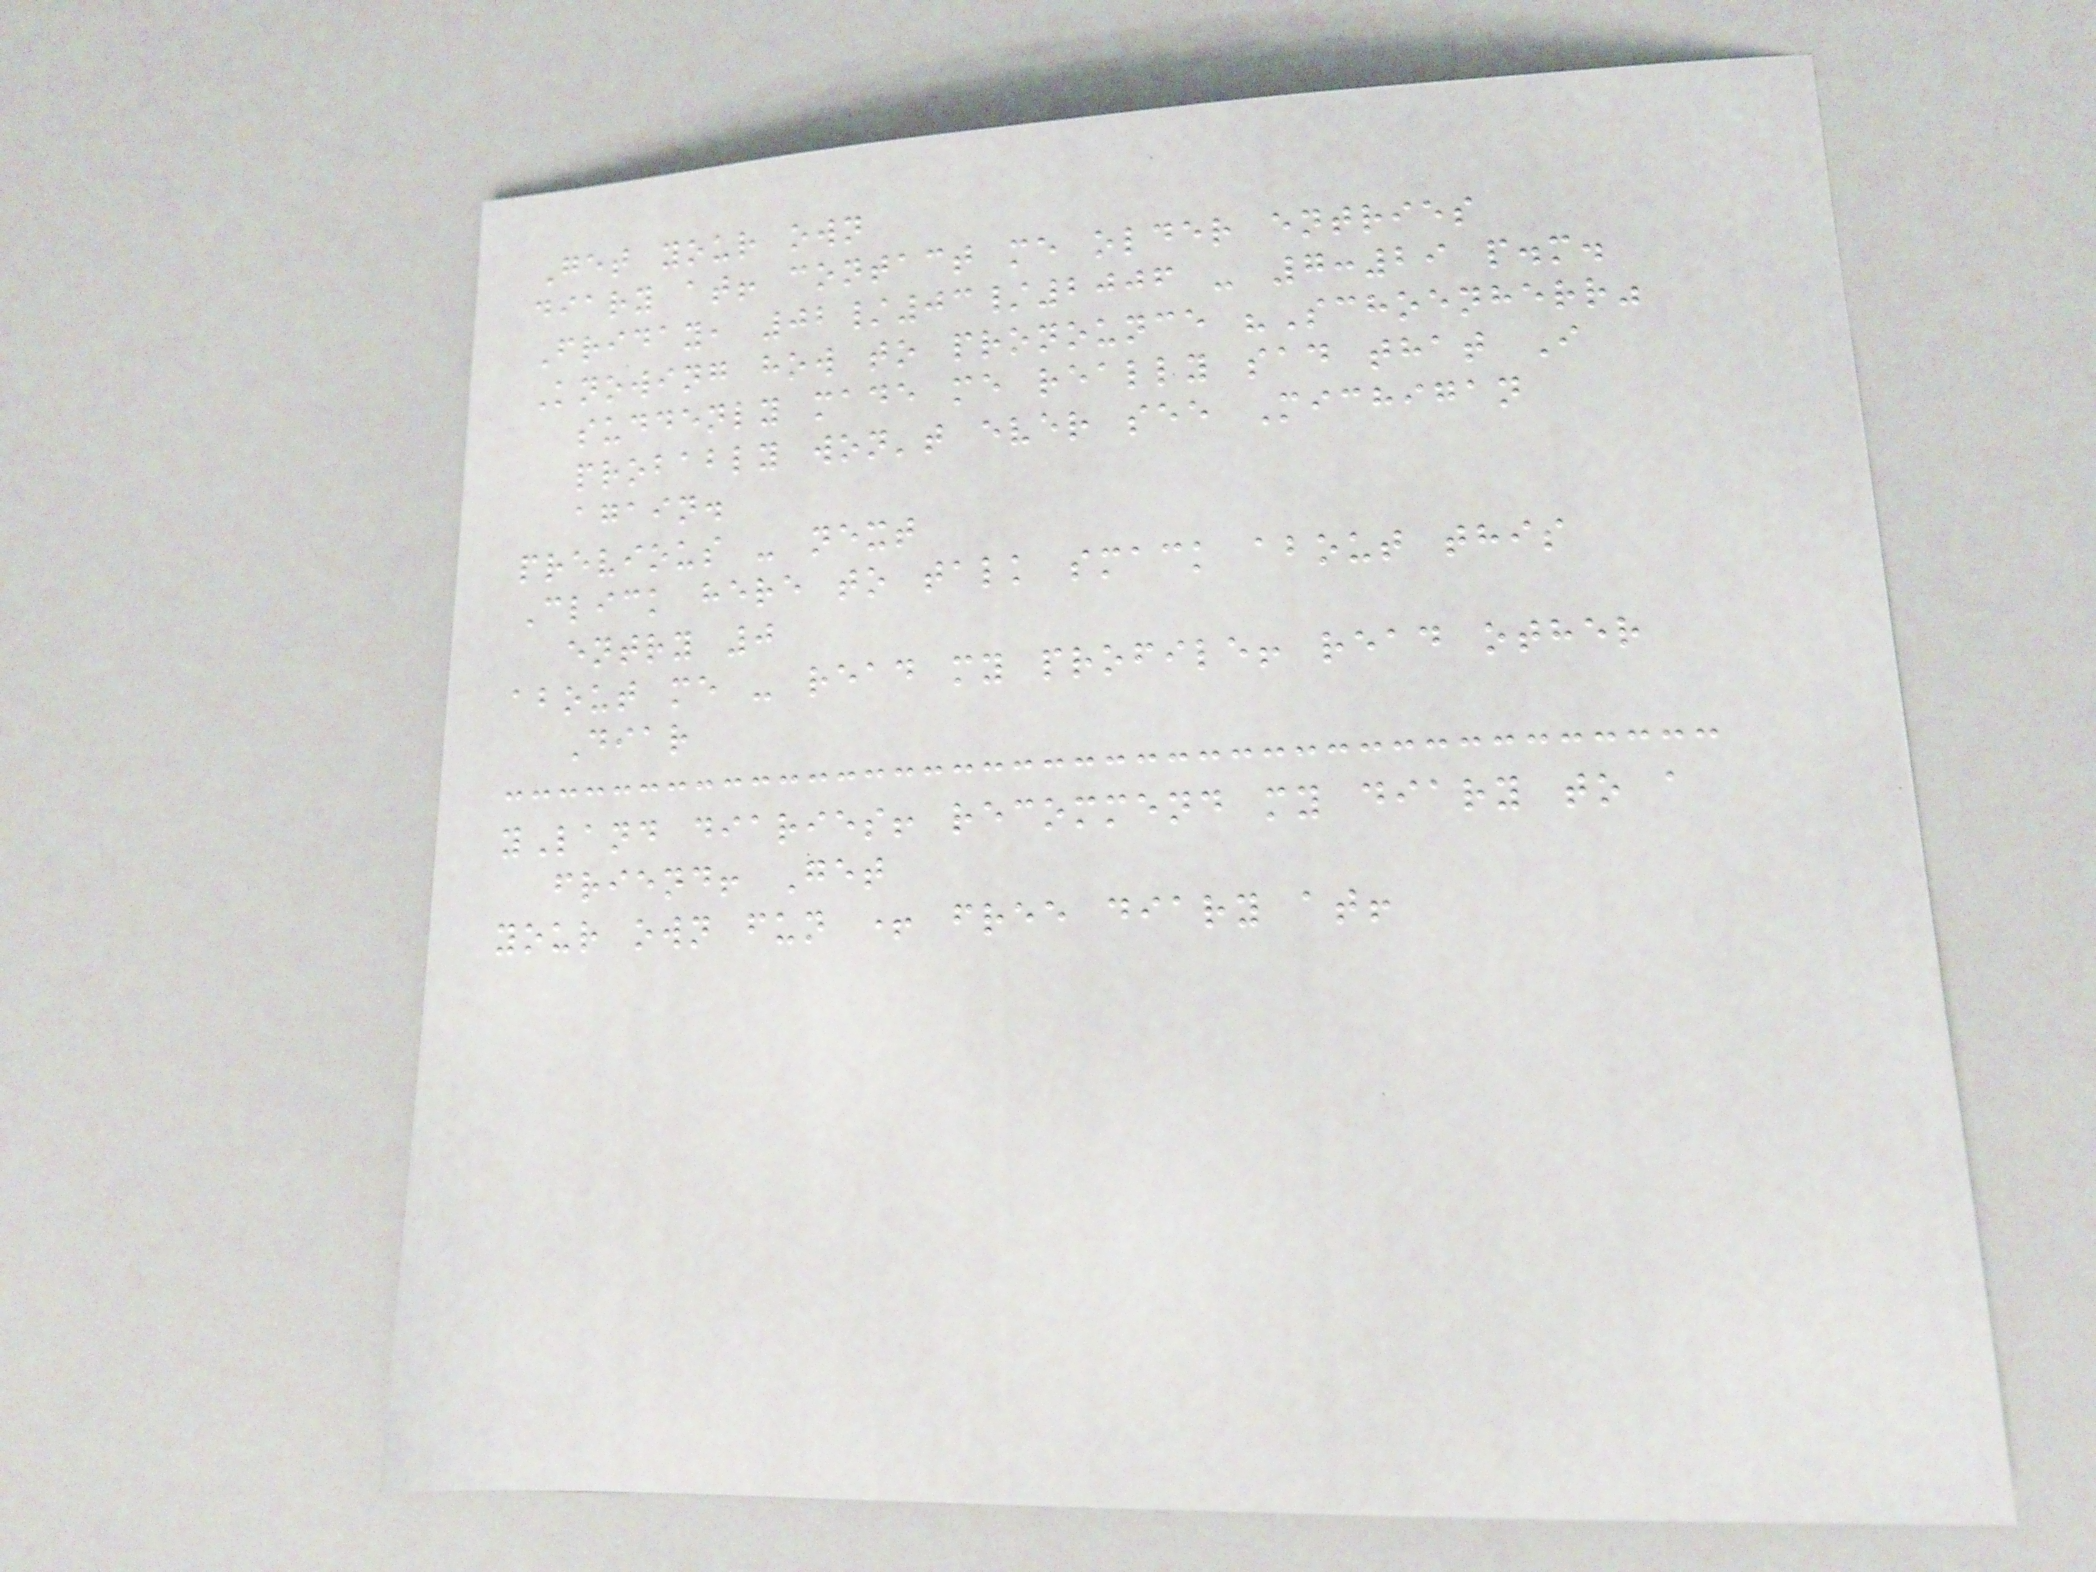Get your own
diary at! contact me older entries
Friday, 02/03/2006 - 7:29 p.m.
Knowing how to pronounce "Schoenherr"
suddenly made me really sad that I
probably won't ever see Michigan
again.
previous - next
Click here to talk smack about this
entry 0
about me - read my profile! read other
Diar
yLand diaries! recommend my diary to a
friend! Get
your own fun + free diary at!
